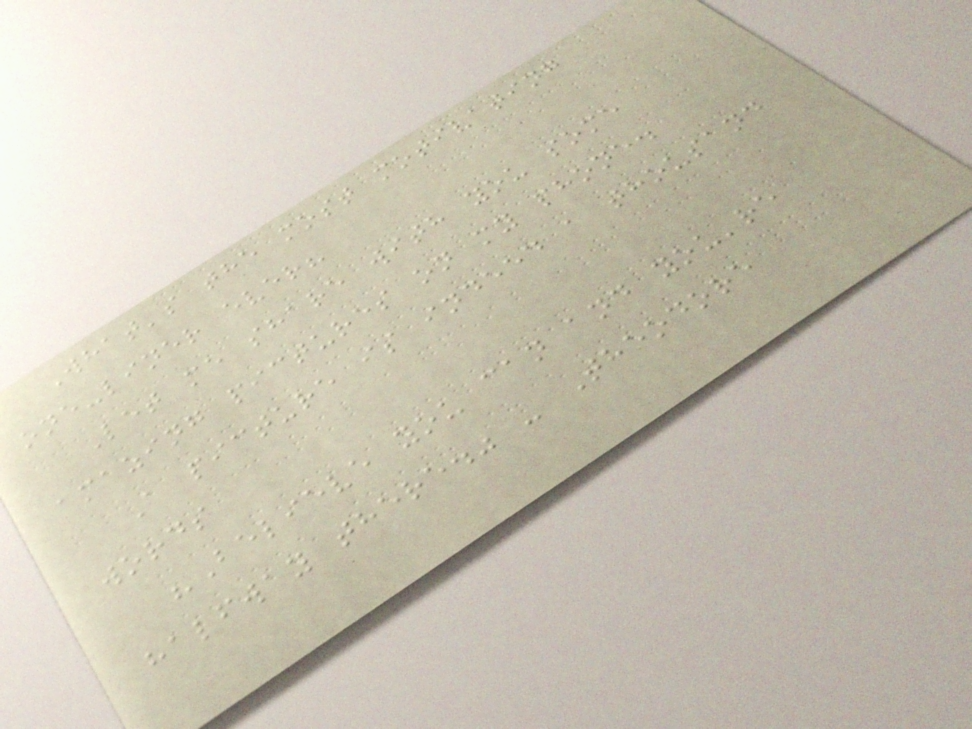What's the most motivating
one-liner ever?
Let me share with you some
amazing pictures on my phone.
A picture is indeed a thousand
words
"Believe you can and you're
halfway there." - Theodore
